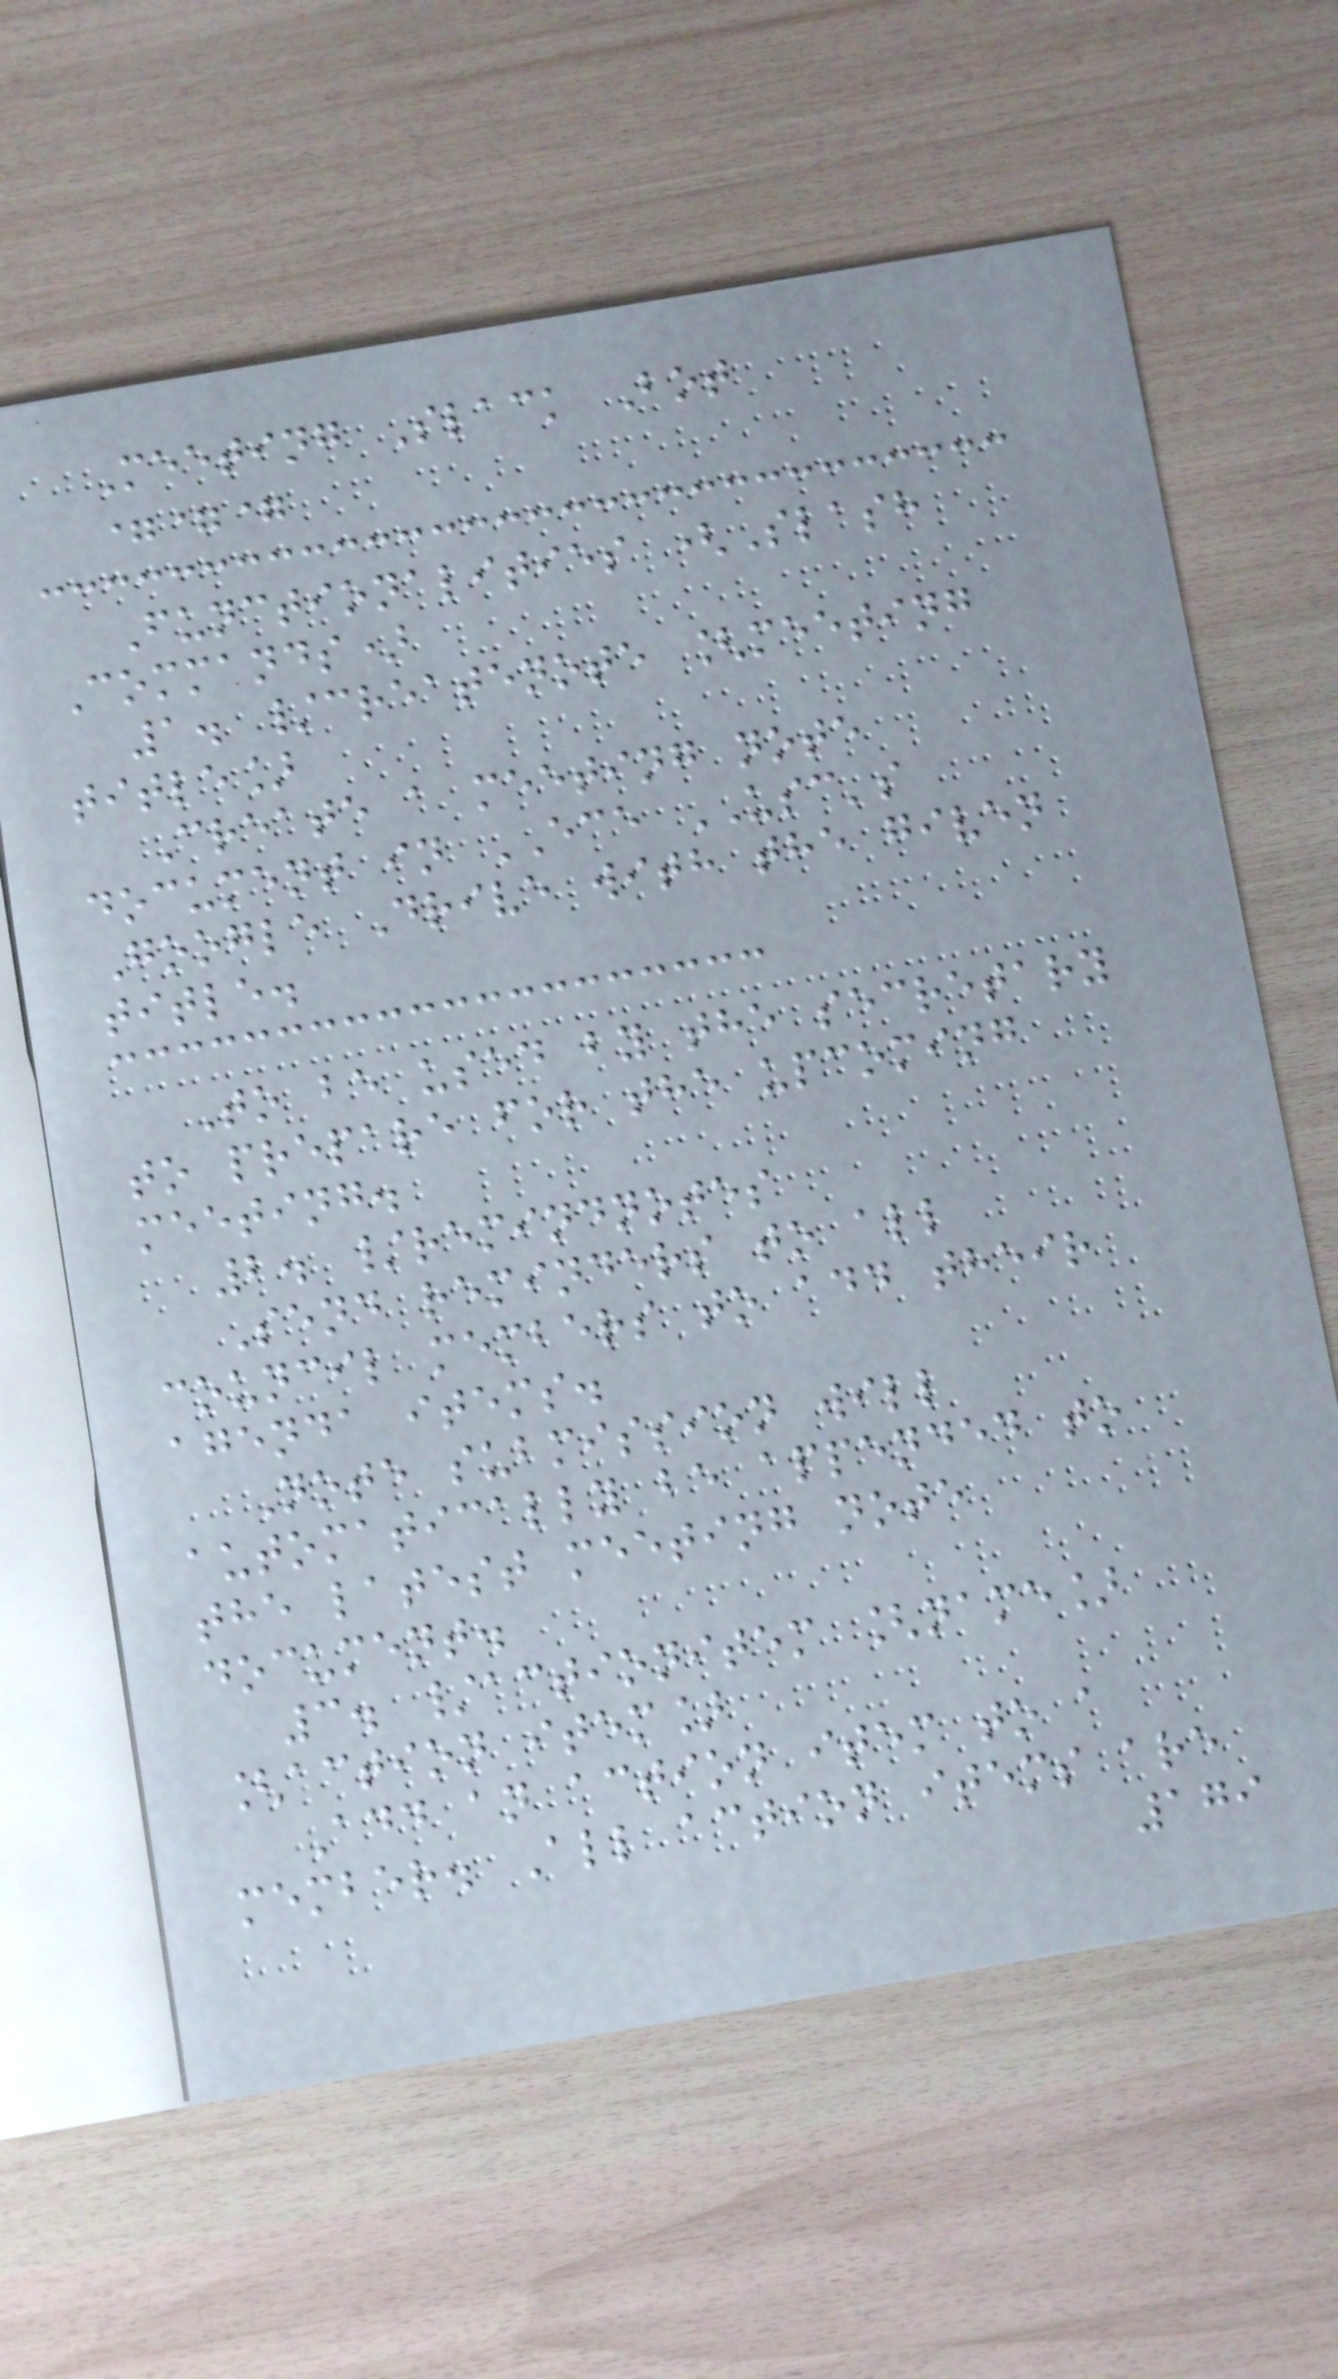Meeting Slack Bot
===
Functionalities (Slash
Commands)
1. /createnote [meeting
title]
Create a meeting note
document in ECE USC's
Google Drive with the given
title.
To be used by the secretary
to prepare for the upcoming
meeting.
2. /remindnotes
Send reminders to all
council members to add their
agenda items.
Note submission will
automatically be appended to
the latest meeting note
document.
3. /actionitem [name]
[action item]
Add an action item to a
member. All action items are
179
